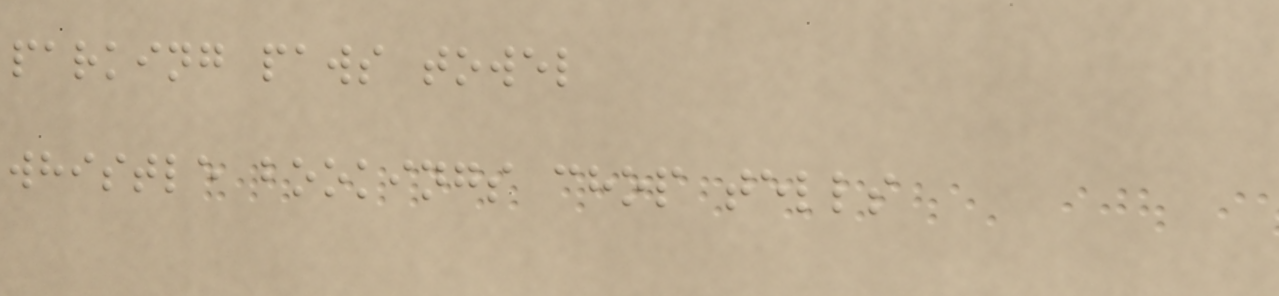parking paws towel
whistle bookings chop tells
